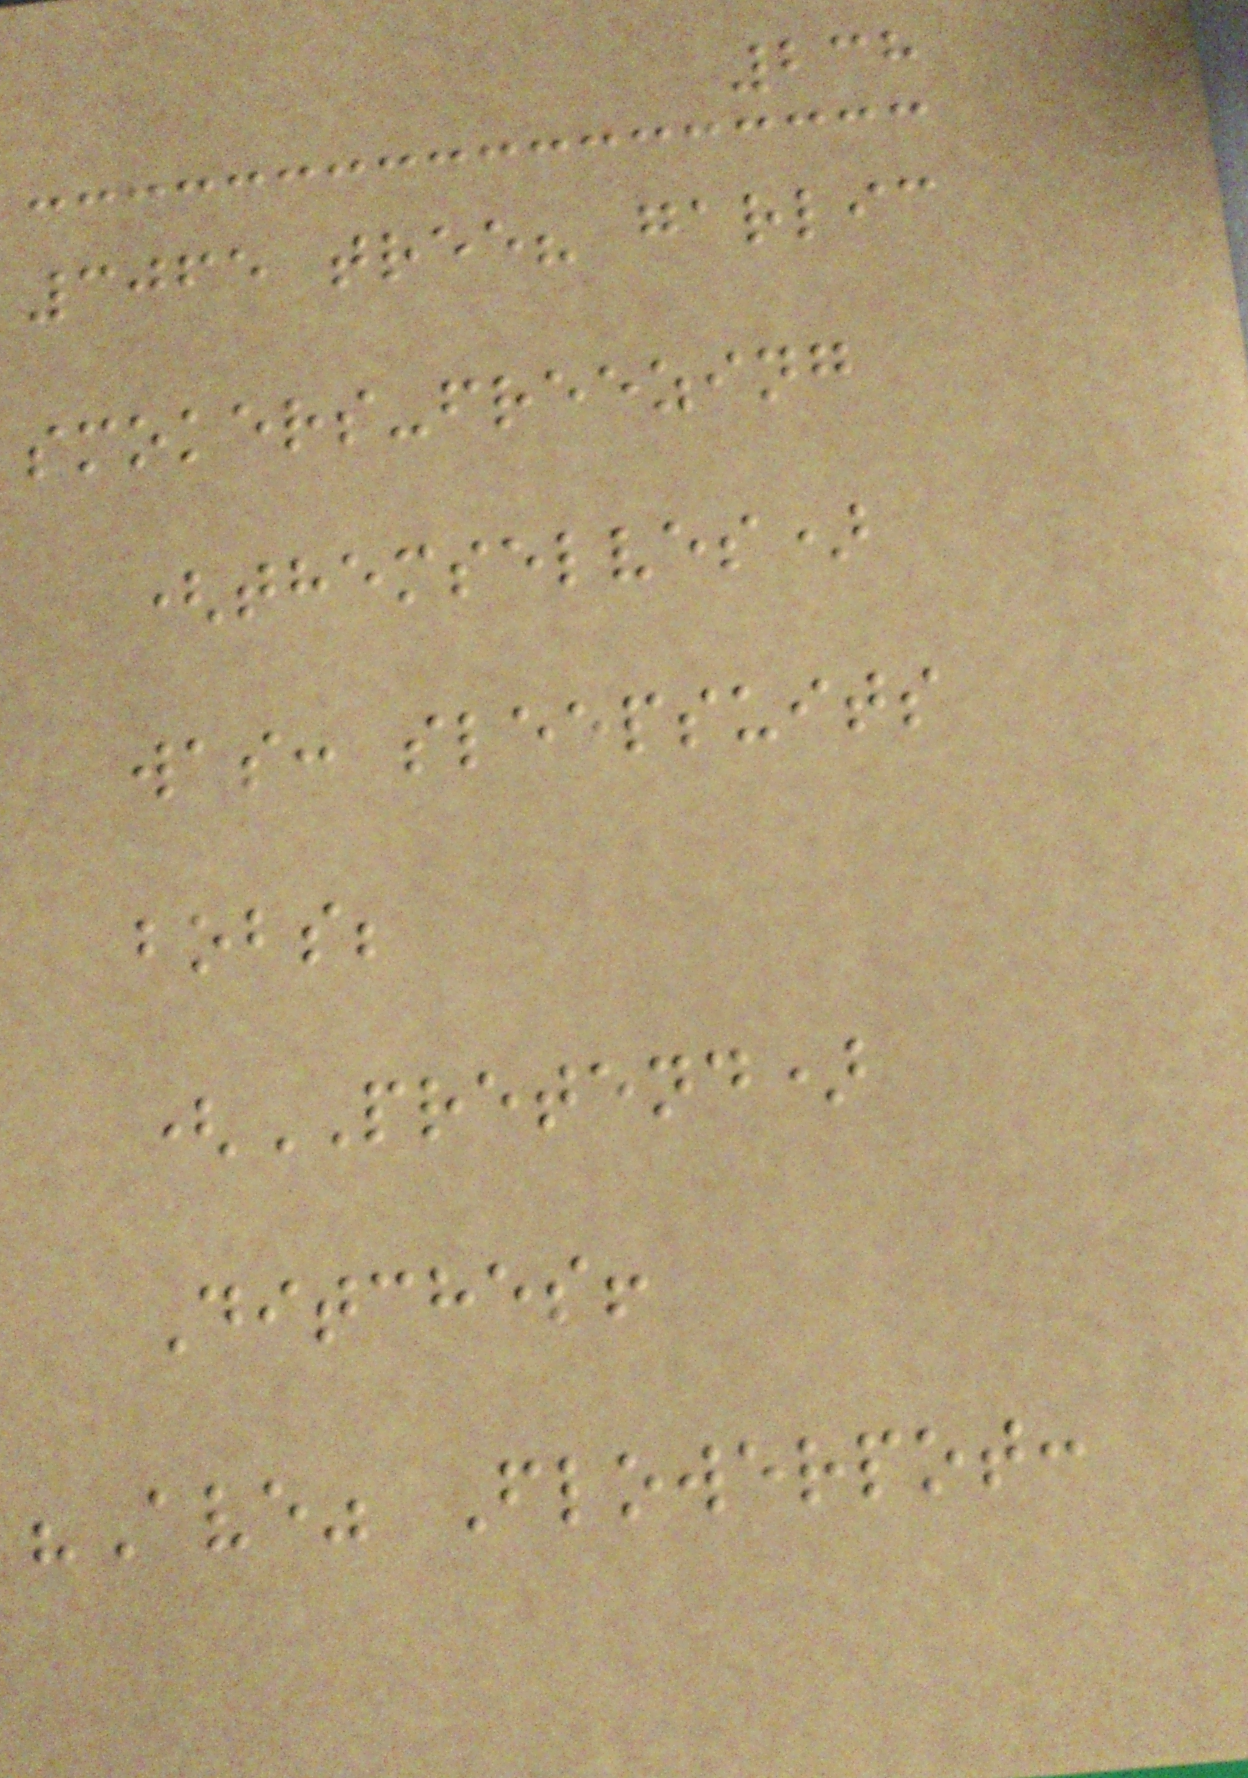238
3065 tree? garlic
smokers-freezing
(themselves)
was: sleepsuits
bobs;
(PRETEND)
Ditches!
"Ave" Flowerpot:
